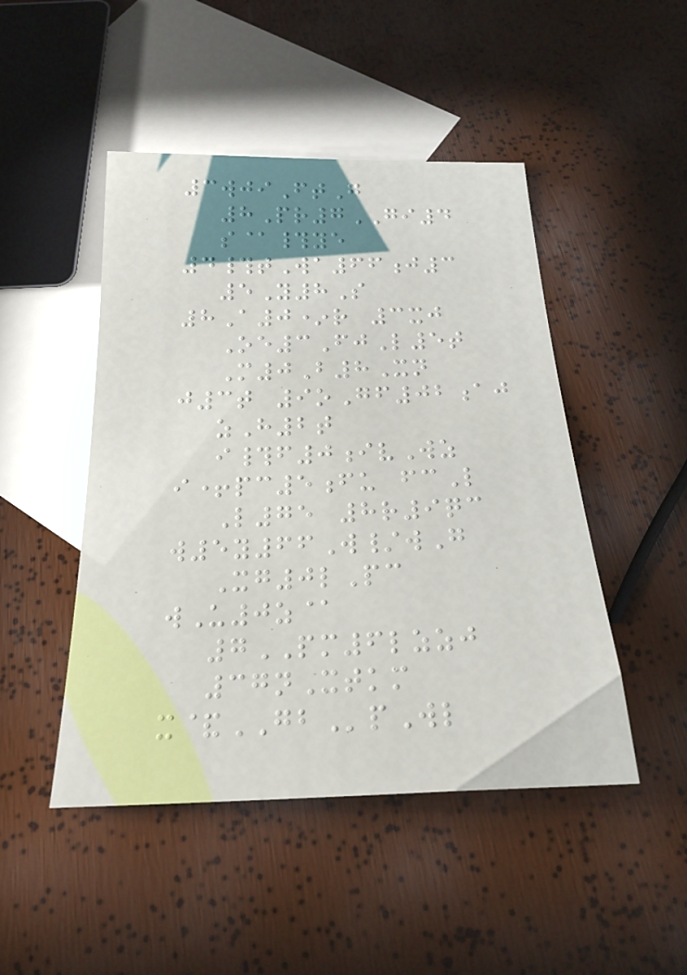3wjiFtG
8Pr7GI4
s@#ye
4#tWa66j3
5Y8S
8A0*r 3xj
Oe3FjL5t
M0B8Xn
j3t 9oGf02aj
zH2t
i#f0ivWz
i+pc5fu fcL
L75 8r9qc
w5y66W/wG
Xg0lPc
wU0z@
7PM6lzzj
37nXtkm
x&GBpWl
